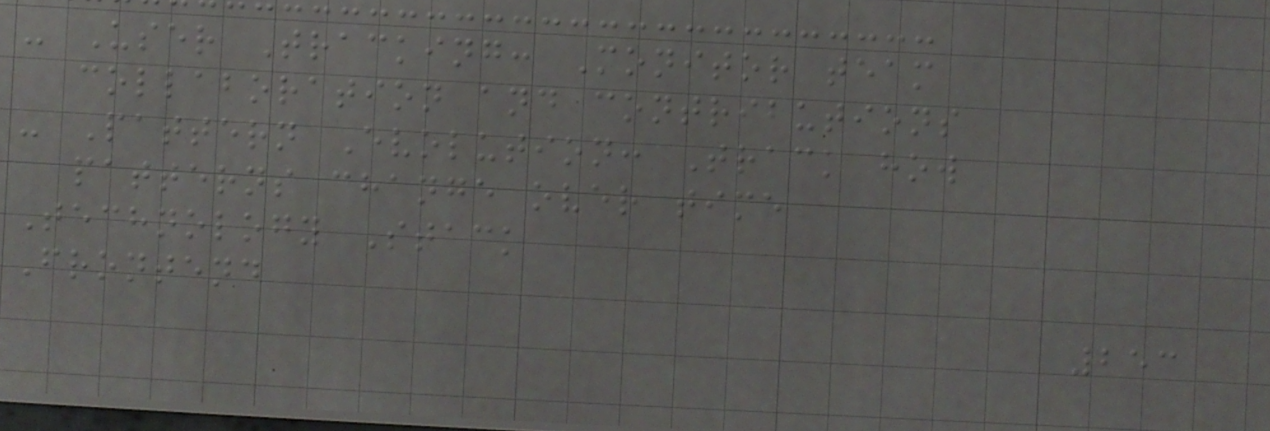- User Tracking: Monitor team
collaboration and contributions
- Pattern Evolution: Track how
patterns change over time
Technology Stack
Frontend
253
